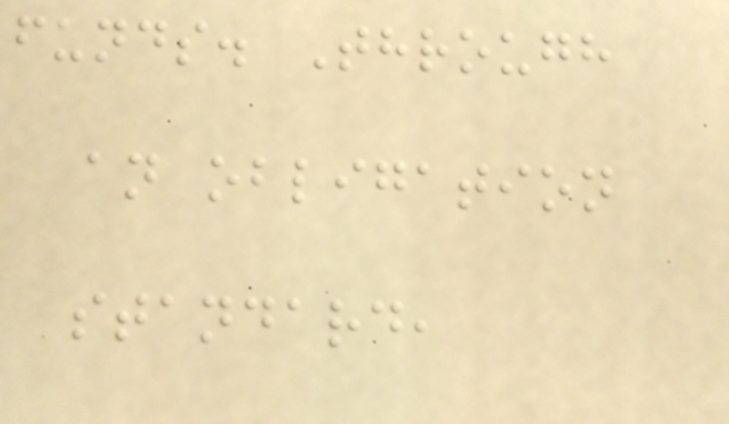funds. Through
an obligation
standard,
